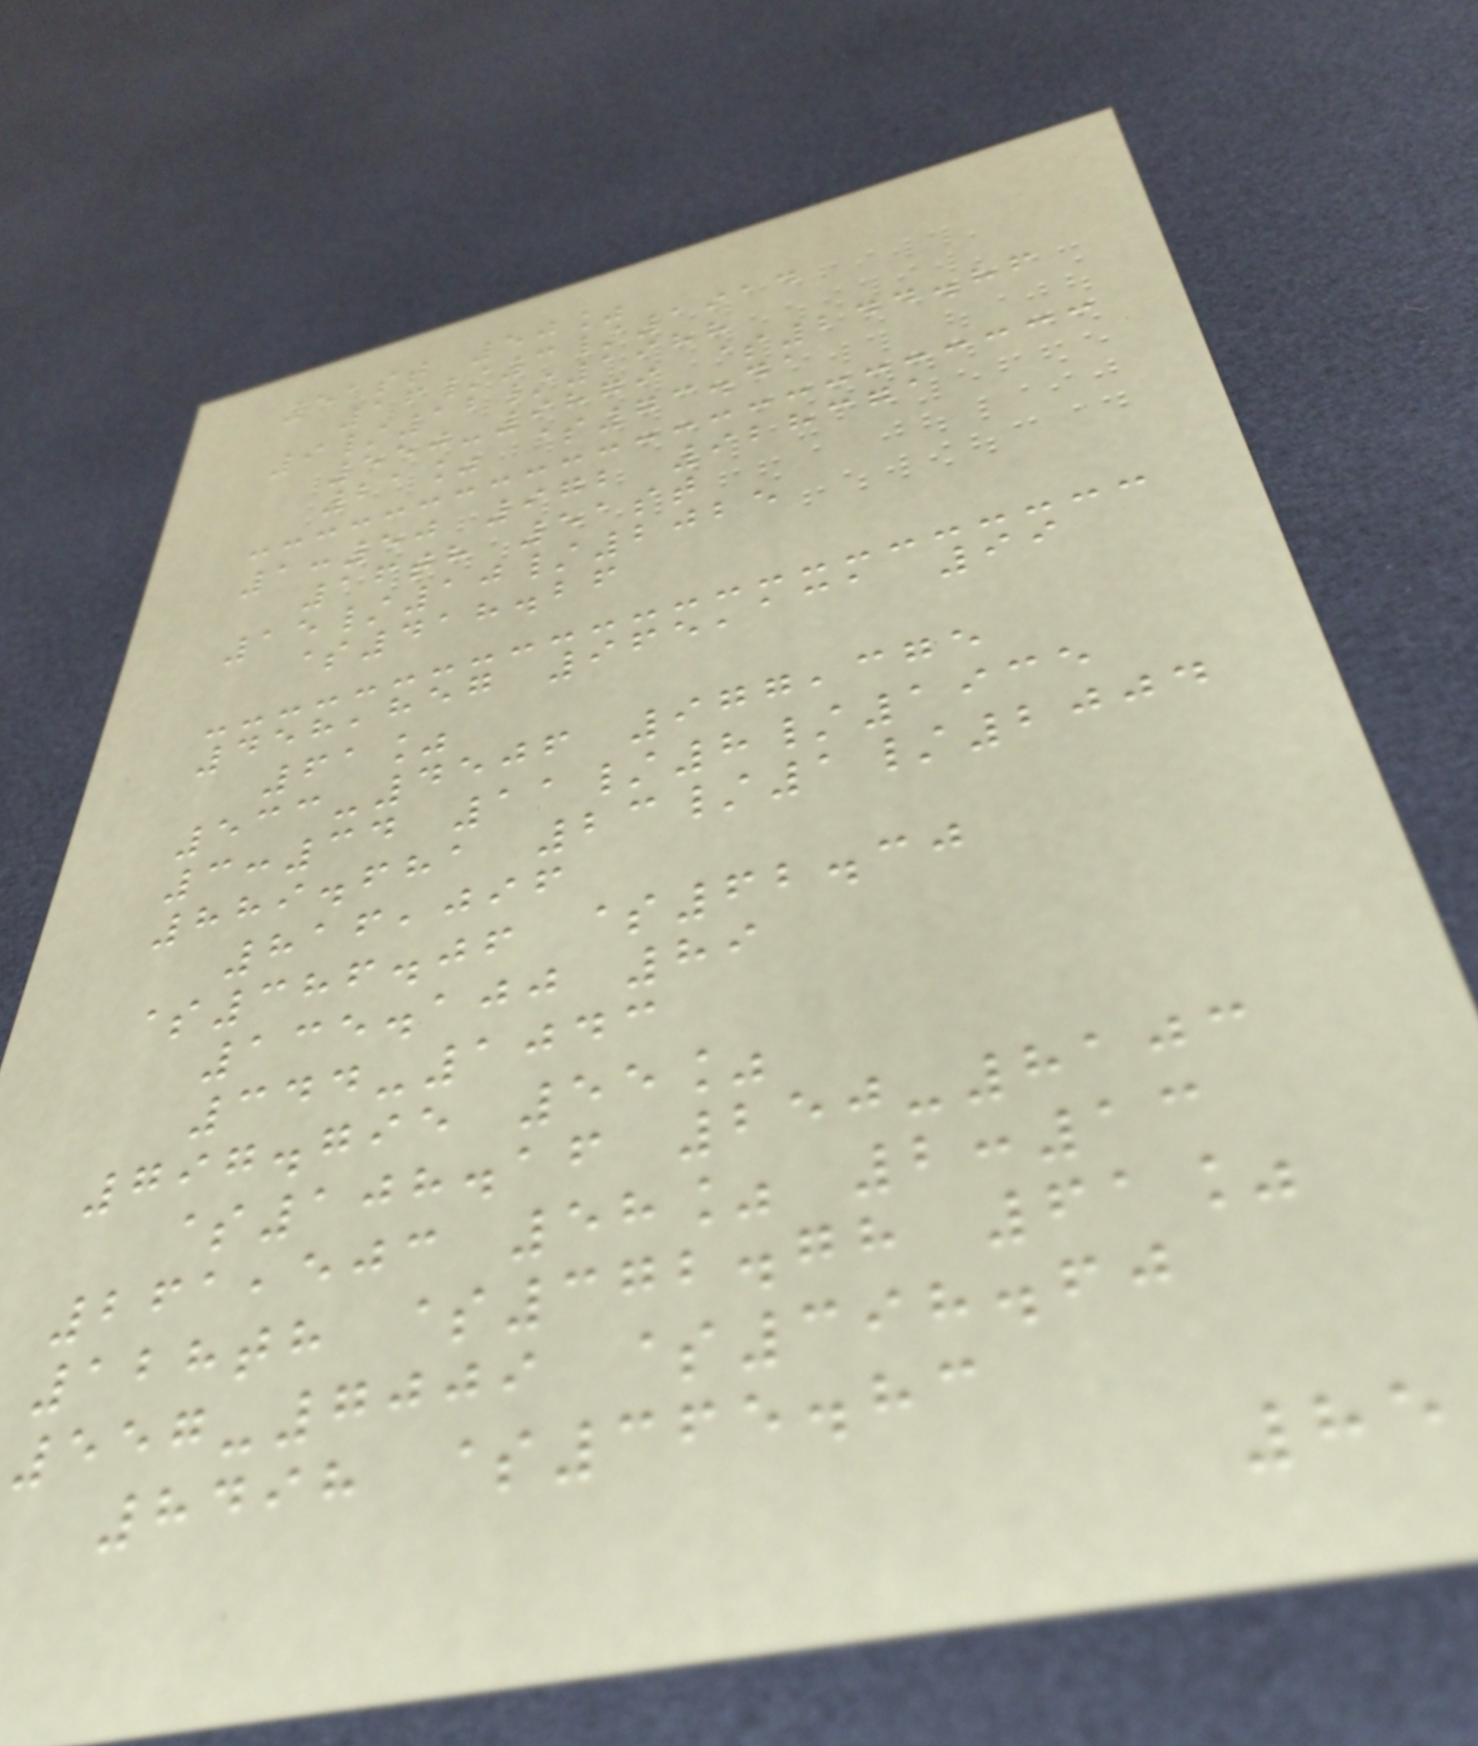51st 50%
16/3/1914
9/12/1988
550-9879 $244.86
21% $73.41
1:50 972 928371
16th 51st
15/10/2025
$418.26
458,857 965,131 99
61%
533-4506 977,375
3:34 11/8/1935
889.681 23/1/2004
816,096
$386.06 $62.30
135.100 89
344-1043
797.795 55%
$108.16 250-8103
261,503 58% 2:13
128th $372.78 61%
557-7009 $398.60
8498 $365.83
85
